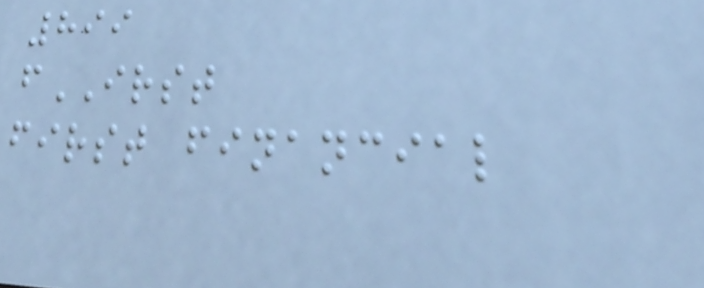899
fIRST
first financial
